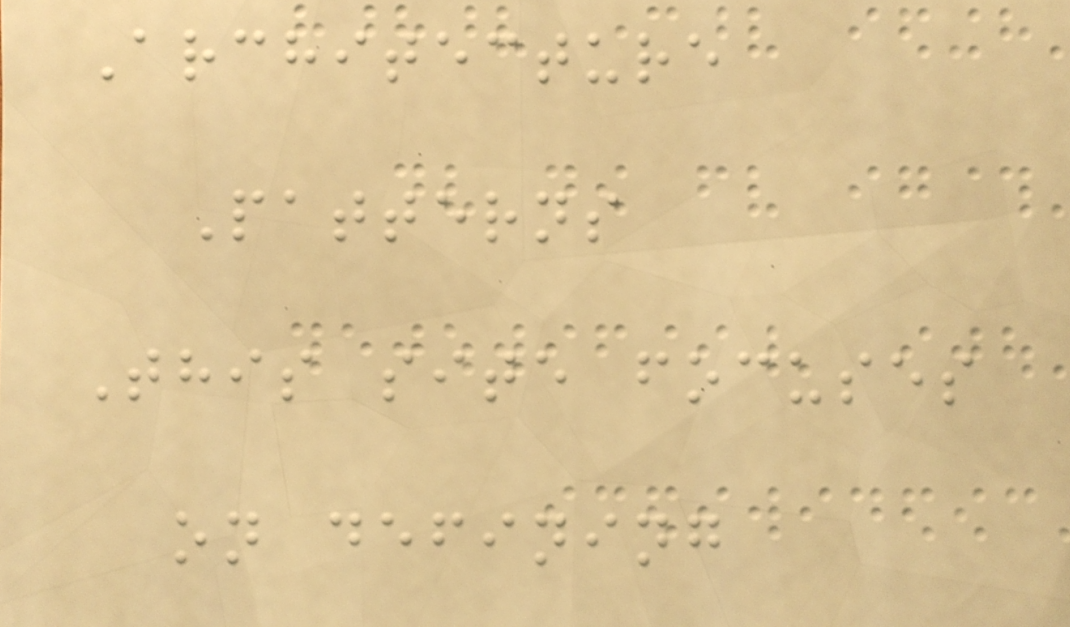Architecture
Patterns
This site focuses
on defining
